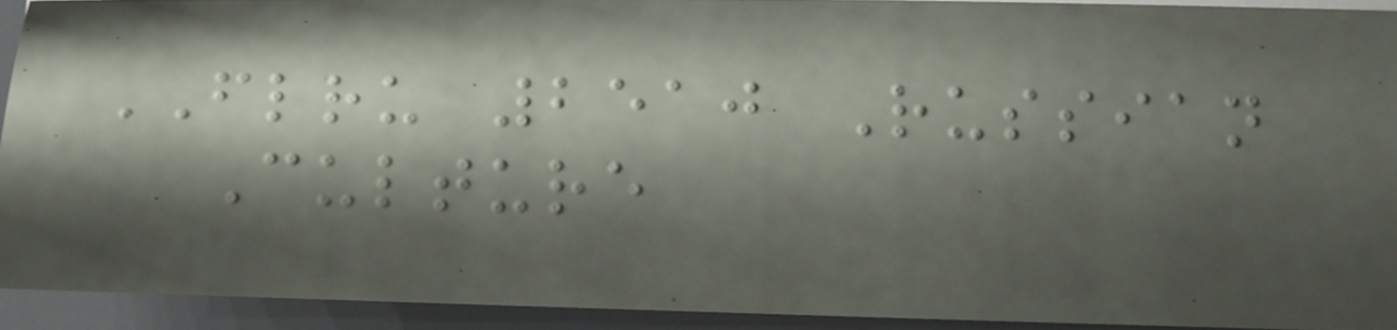FLRU 2510 Russian
Culture
